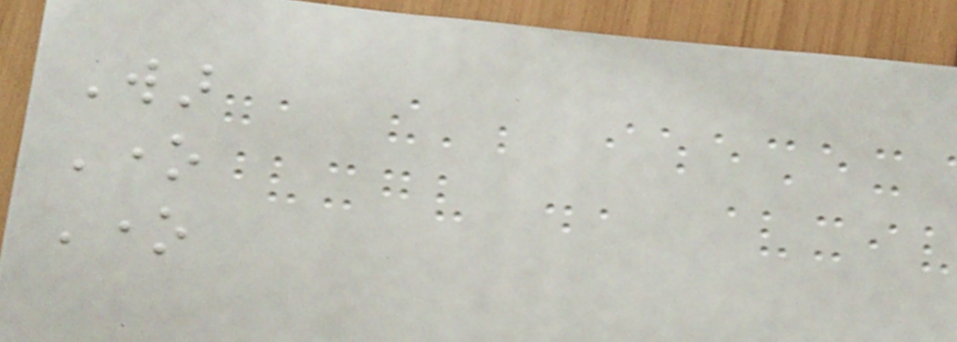War
One
One
